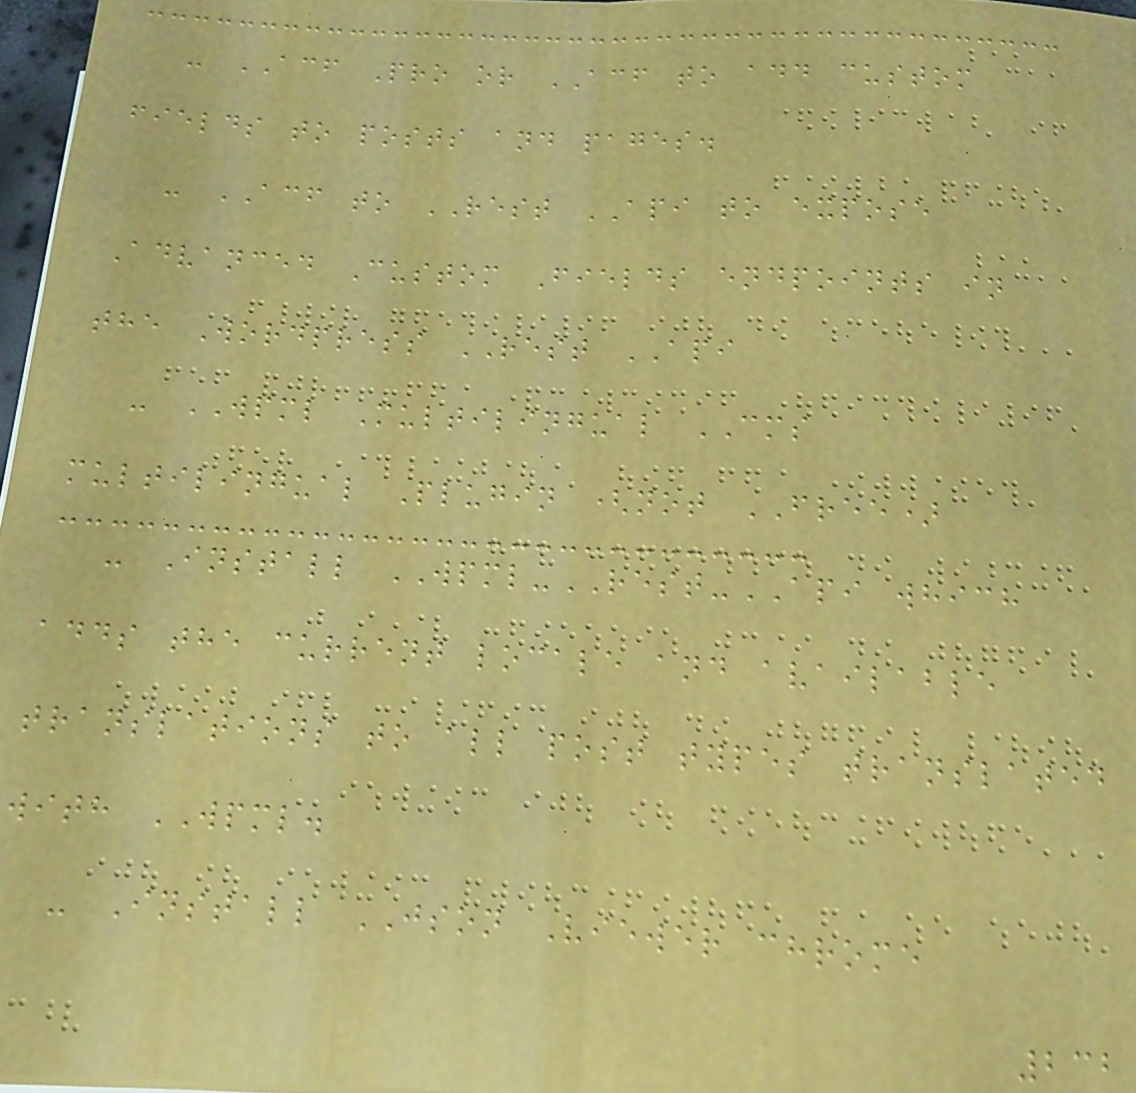- ACF Pro or ACF to add custom
fields to posts and pages.
- ACF to REST API to expose
Advanced Custom Fields endpoints in
the Wordpress REST API
- WPML Multilingual CMS
multilingual Plugin (not FREE)
- Install WPML-REST-API which
adds the current locale and available
translations to all post types translated
with WPML.
- Install JSON Viewer chrome
232
